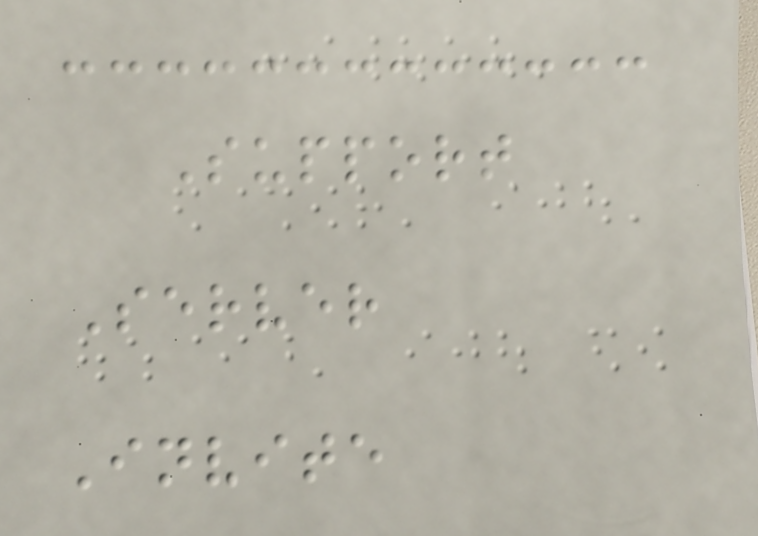Support
Server
Invite
